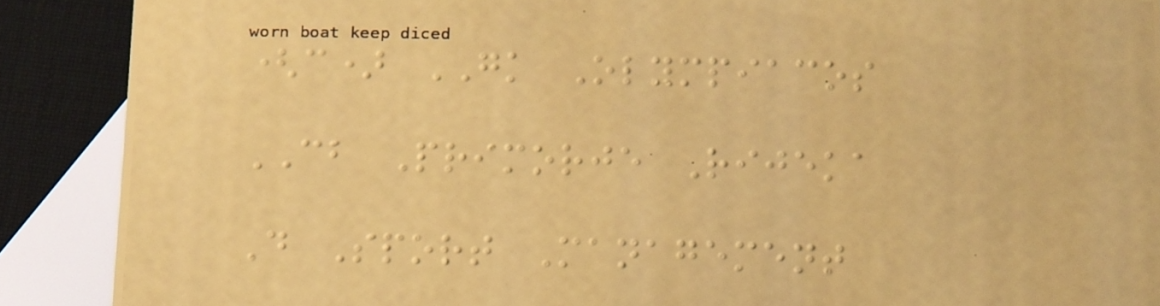(c) GK Olympiacos
CB Primorje Rijeka
D Sport Management
